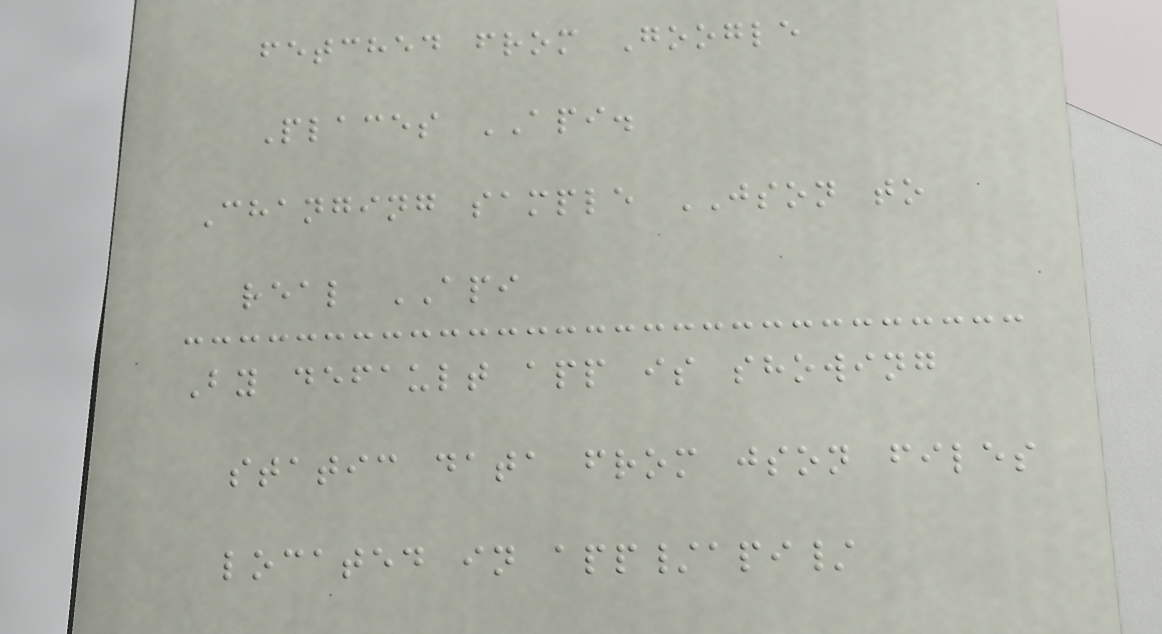fetched from Google
Places API.
Changing sample JSON to
real API
By default app is showing
static data from json files
located in app/api/
